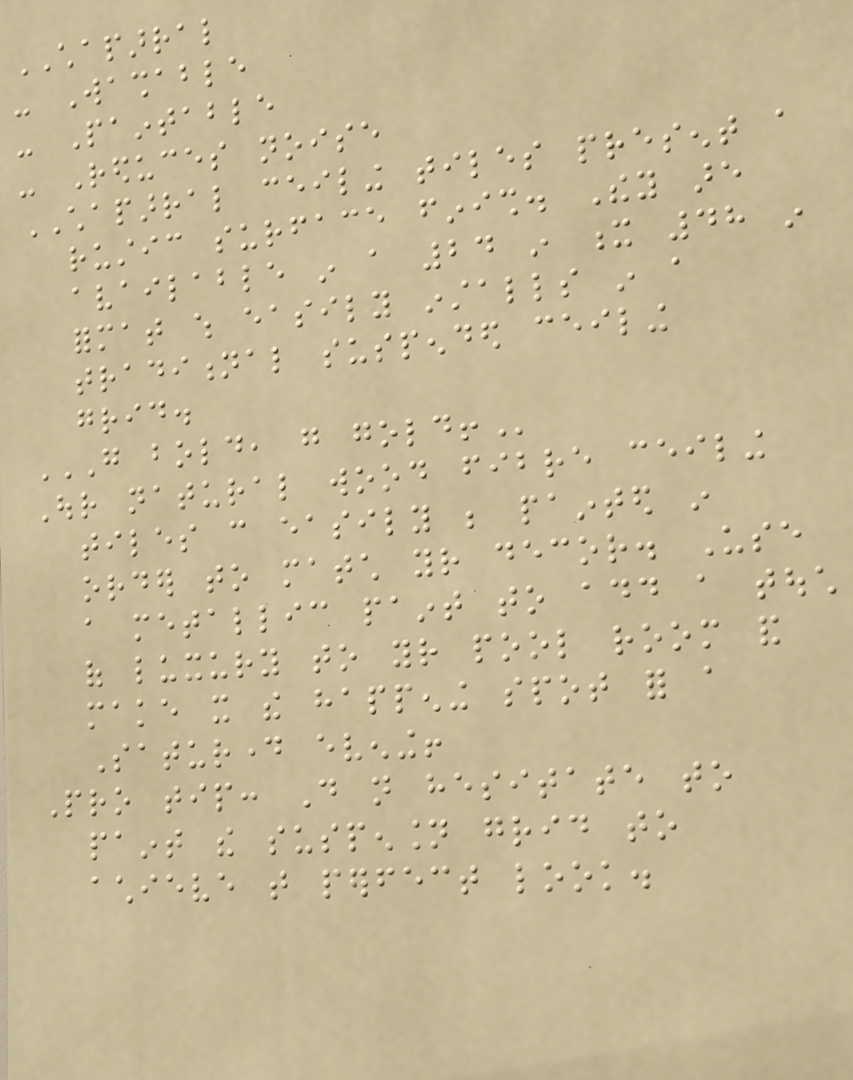CHAPARRAL
- Washable
- Paintable
- Reduces noise
CHAPARRAL ceiling tiles present a
rustic surface finish. They are
available in a 24 in x 48 in
format which easily installs in a
traditional suspended ceiling
grid.
GO BOLD, GO GOLD!
Our natural wood fibre ceiling
tiles can easily be painted in
order to match your decor. Use
a metallic paint to add a touch
of luxury to your pool room and
make it the happening spot for a
Saturday evening!
Pro tip: Do not hesitate to
paint the suspension grid to
achieve that perfect look.
